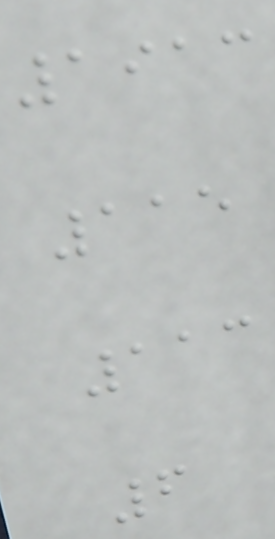1913
115
113
6
